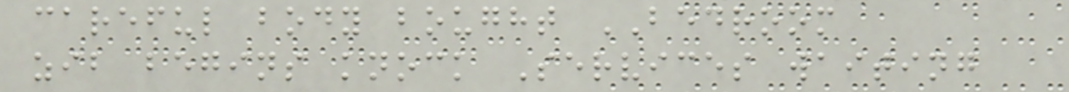careful body bought BEDROOM
zib begins knock Services waiting
